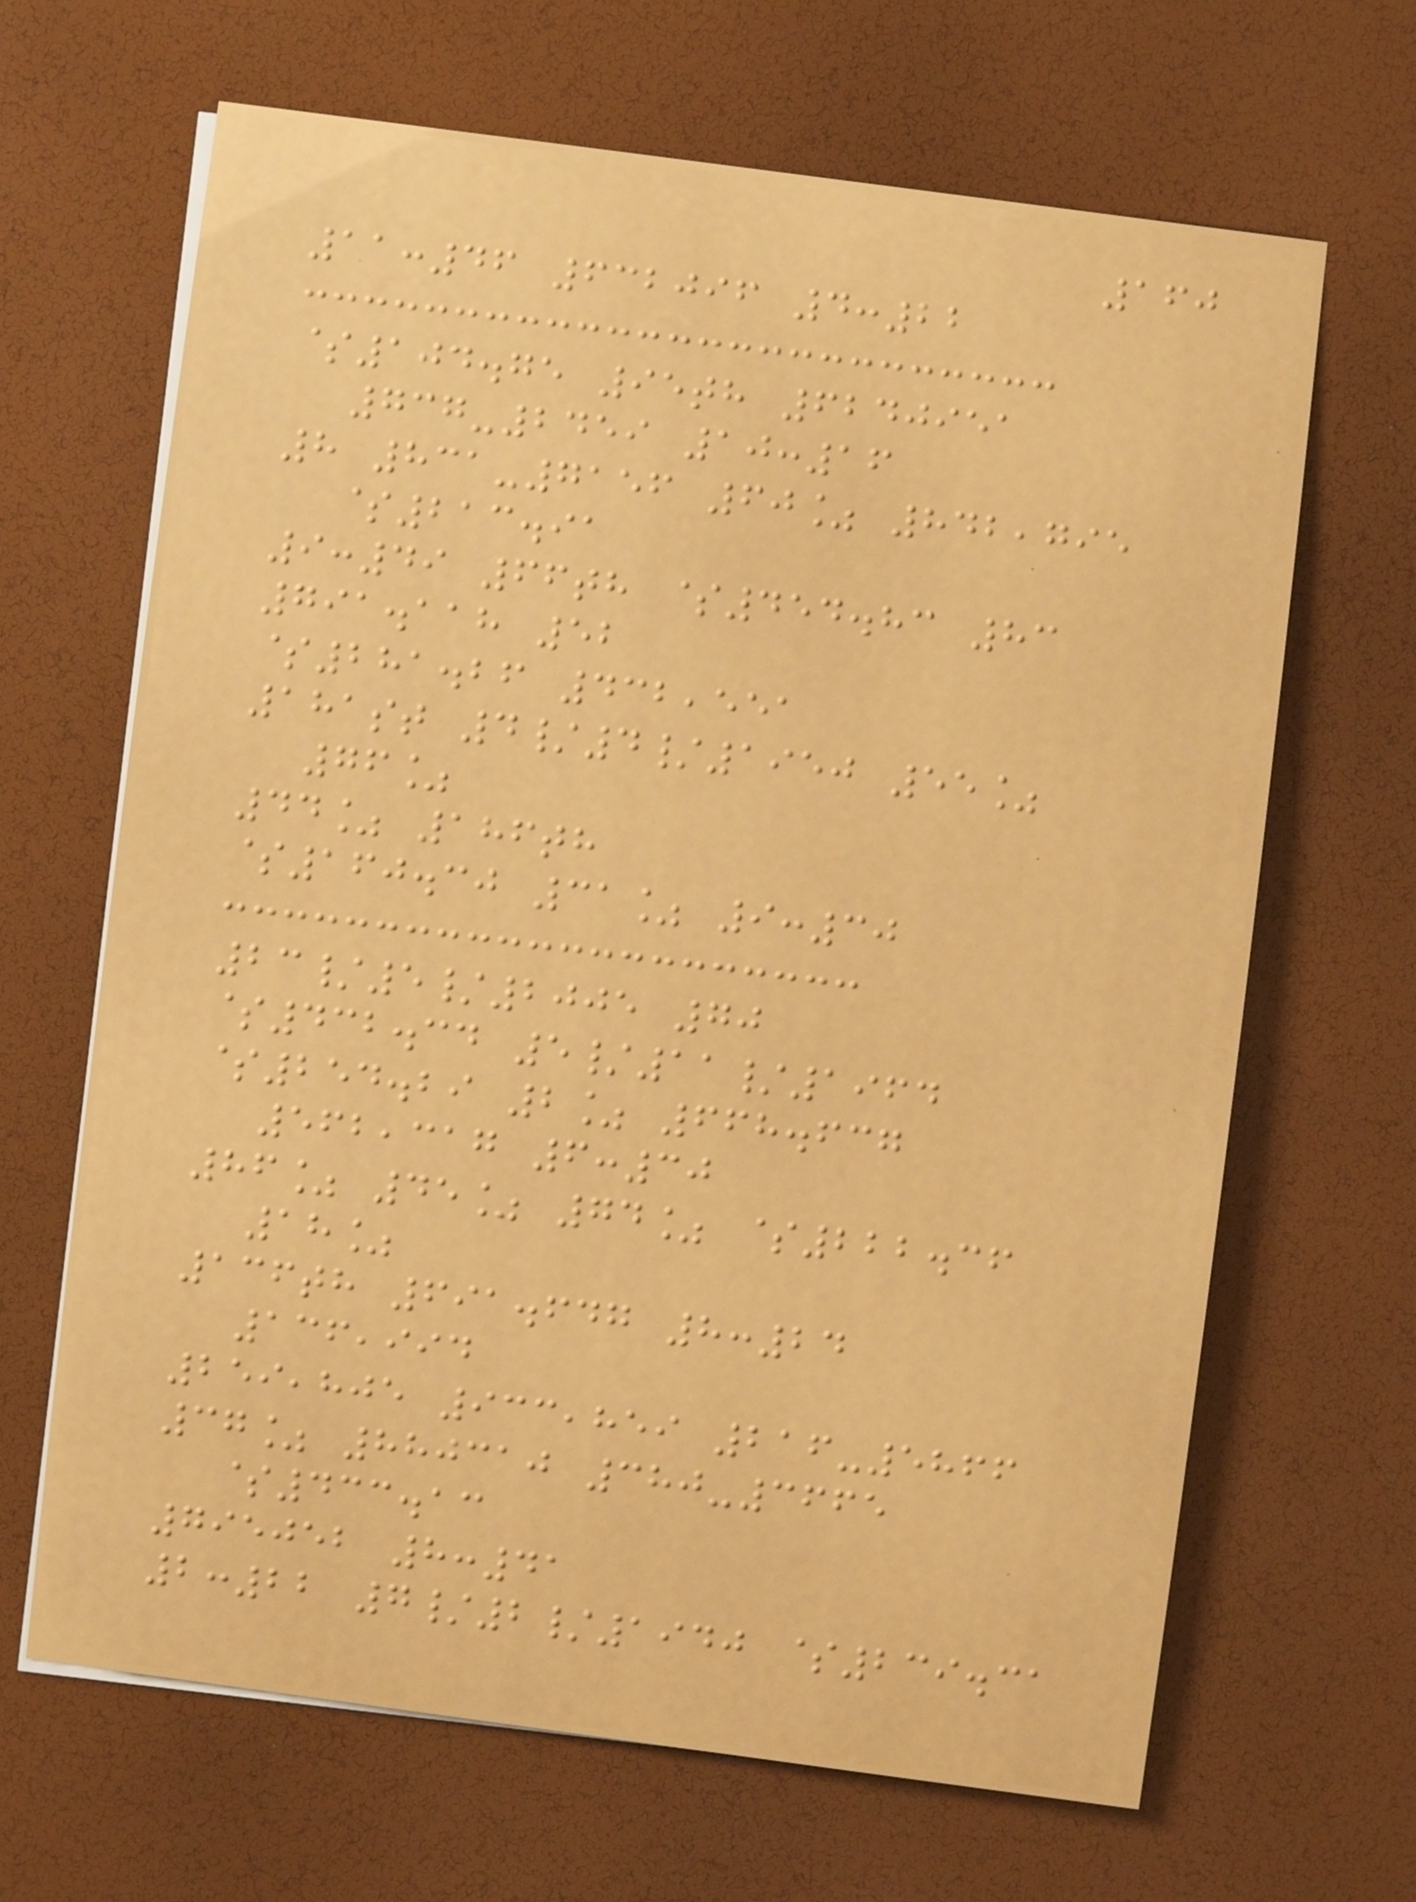160
11:46 632096 4:22
$104.75 95th 6240951
737-2459 10:16
8 831-7156 60% 842,795
$213.91
9:49 66th $454.83 83
791.118 52
$281.26 432,551
181st 4/4/1950 55%
76%
44% 186th
$160.30 31% 9:30
23/5/2005 70
$432.34 5/11/1964
$254.29 2% 668.637
562,317 6:30
86% 45% 74% $222.36
18%
136th 691.647 8:24
136,994
259,805 933,859 216-5866
37% 880310 380-3665
$433.13
795052 8:41
2:22 7/2/1940 $239.31
